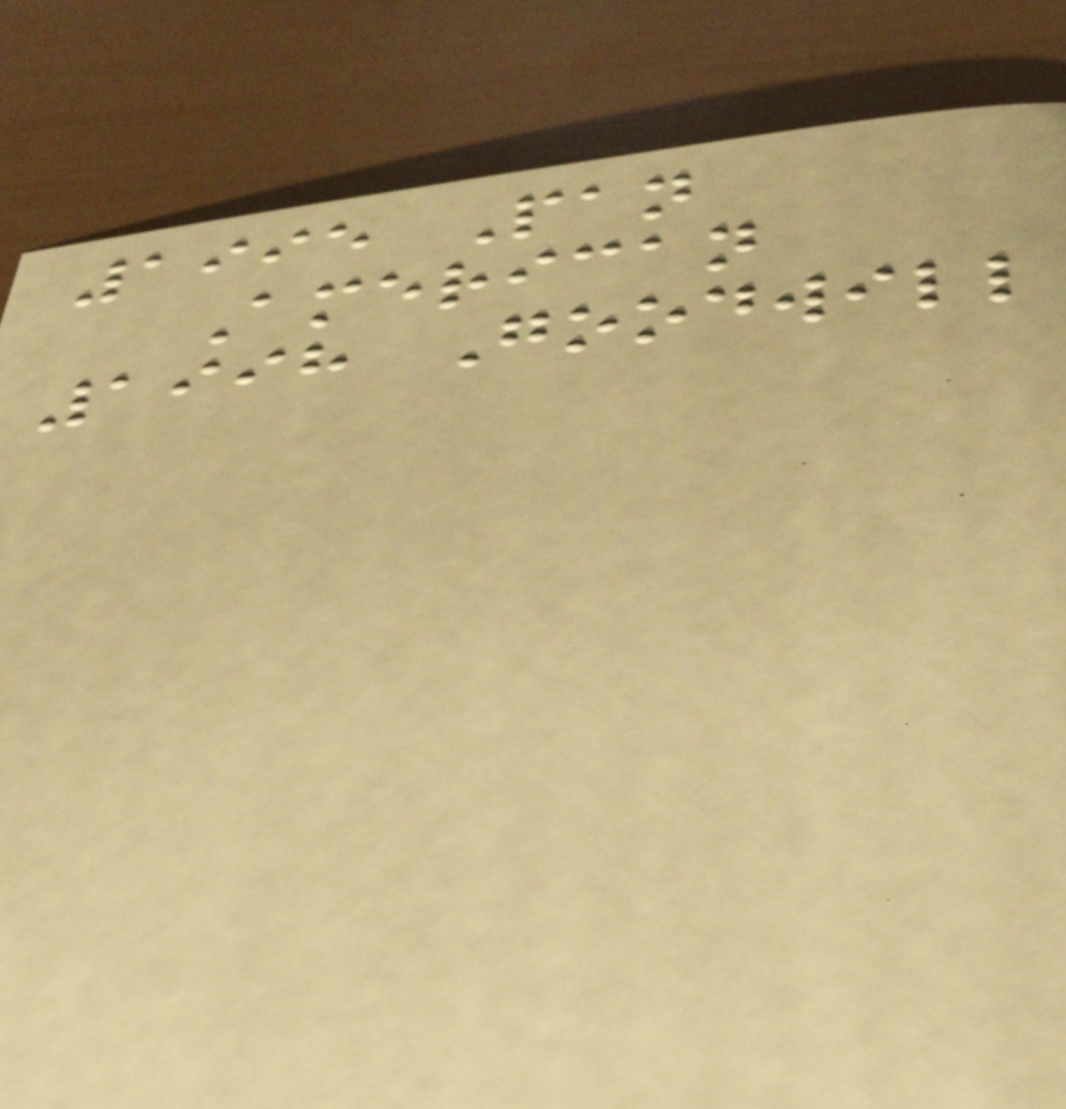1995 Pan
American
1998 Goodwill
